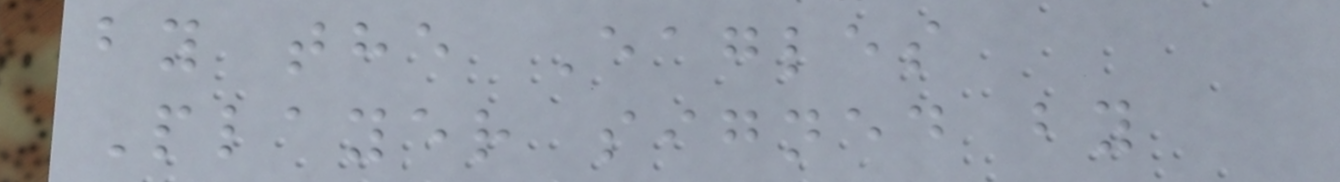by the Eagles
Player signed by
